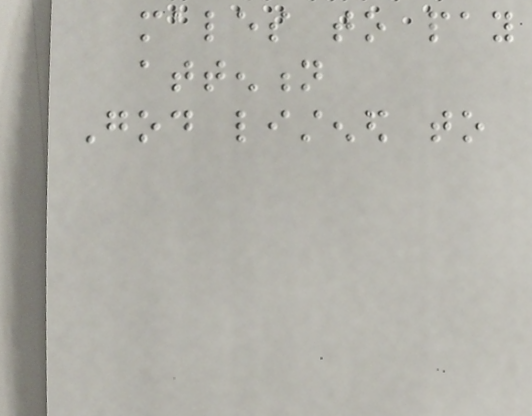males to pay
attention
God listened to
